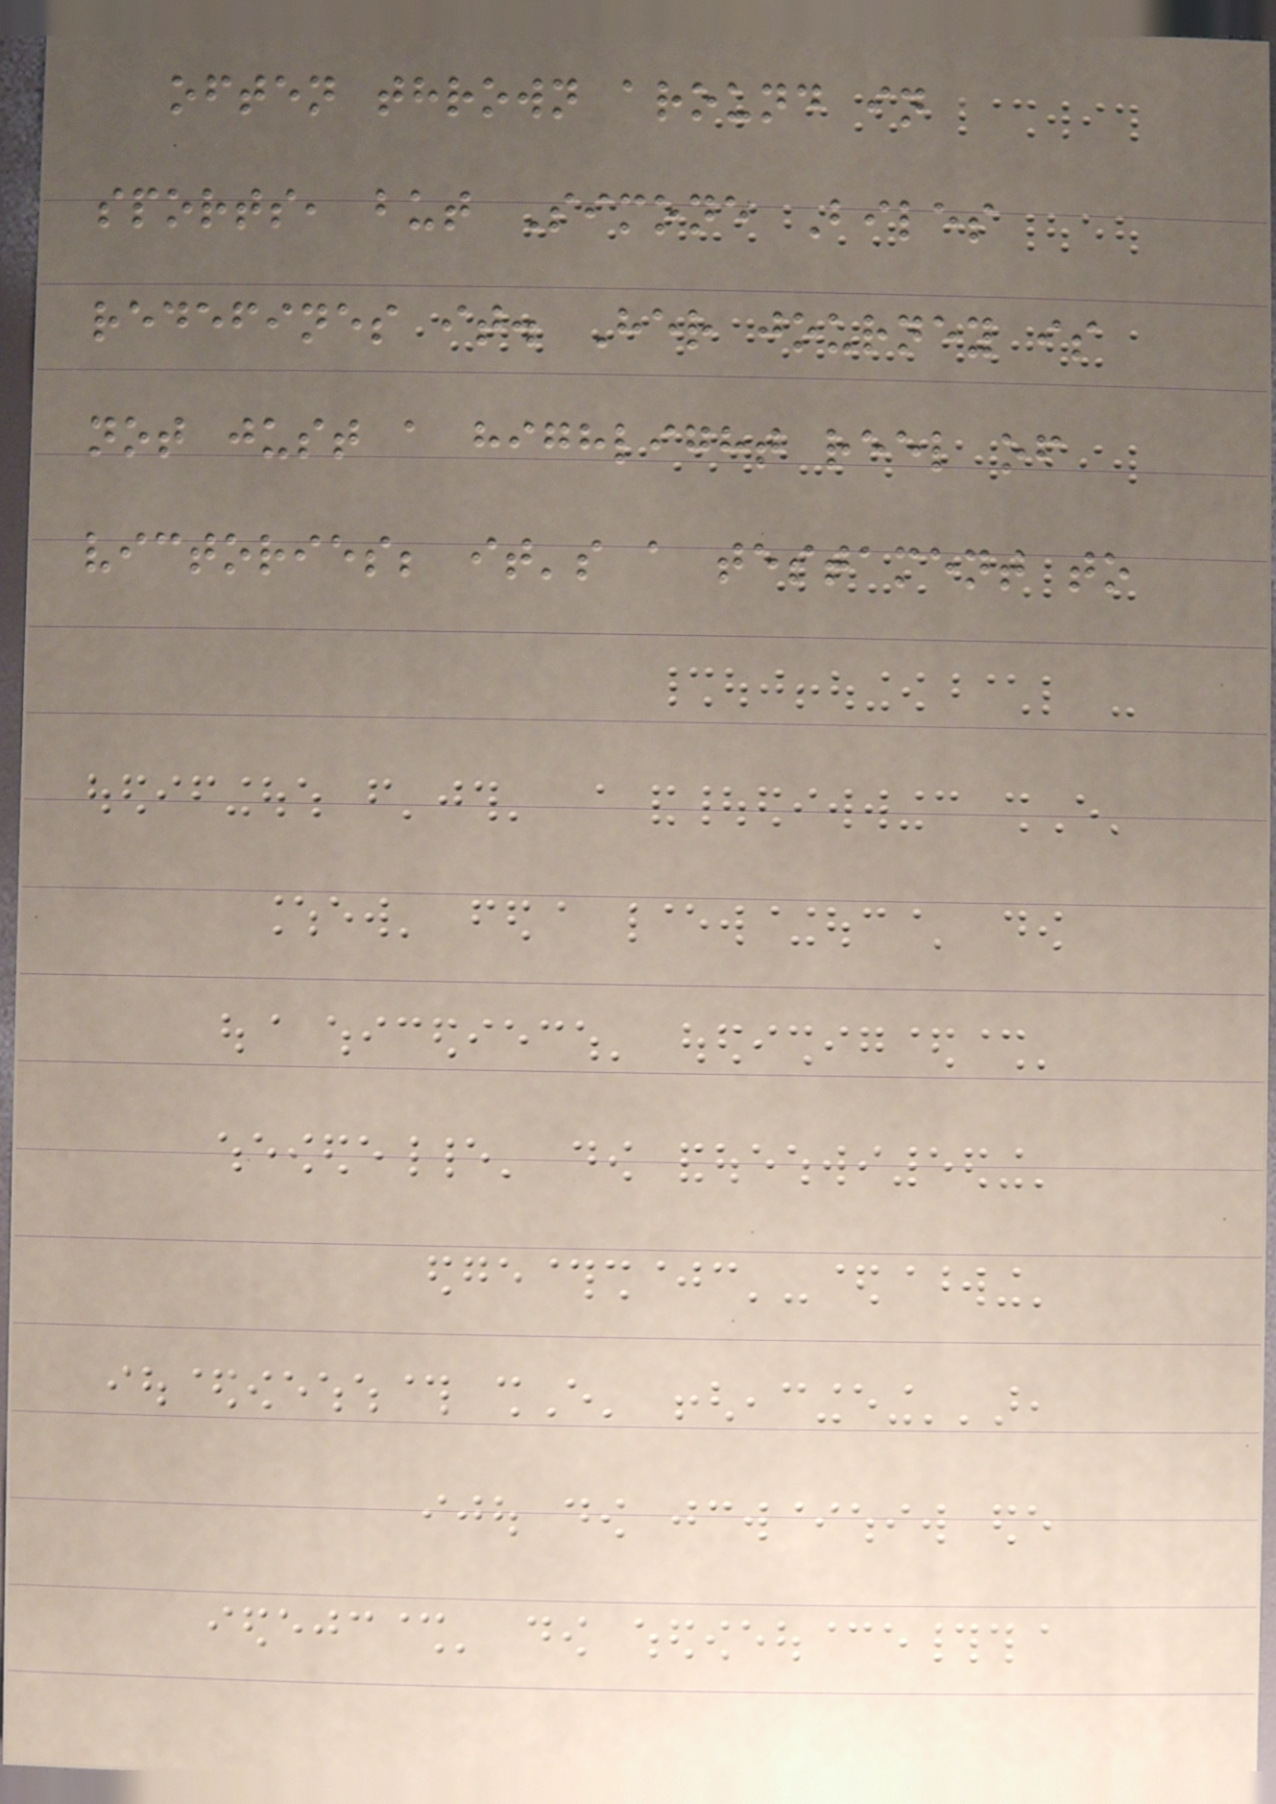often thrown around in
sports, but Simone Biles
redefines it. Her journey is
not just a highlight reel of
victories; it's a testament to
